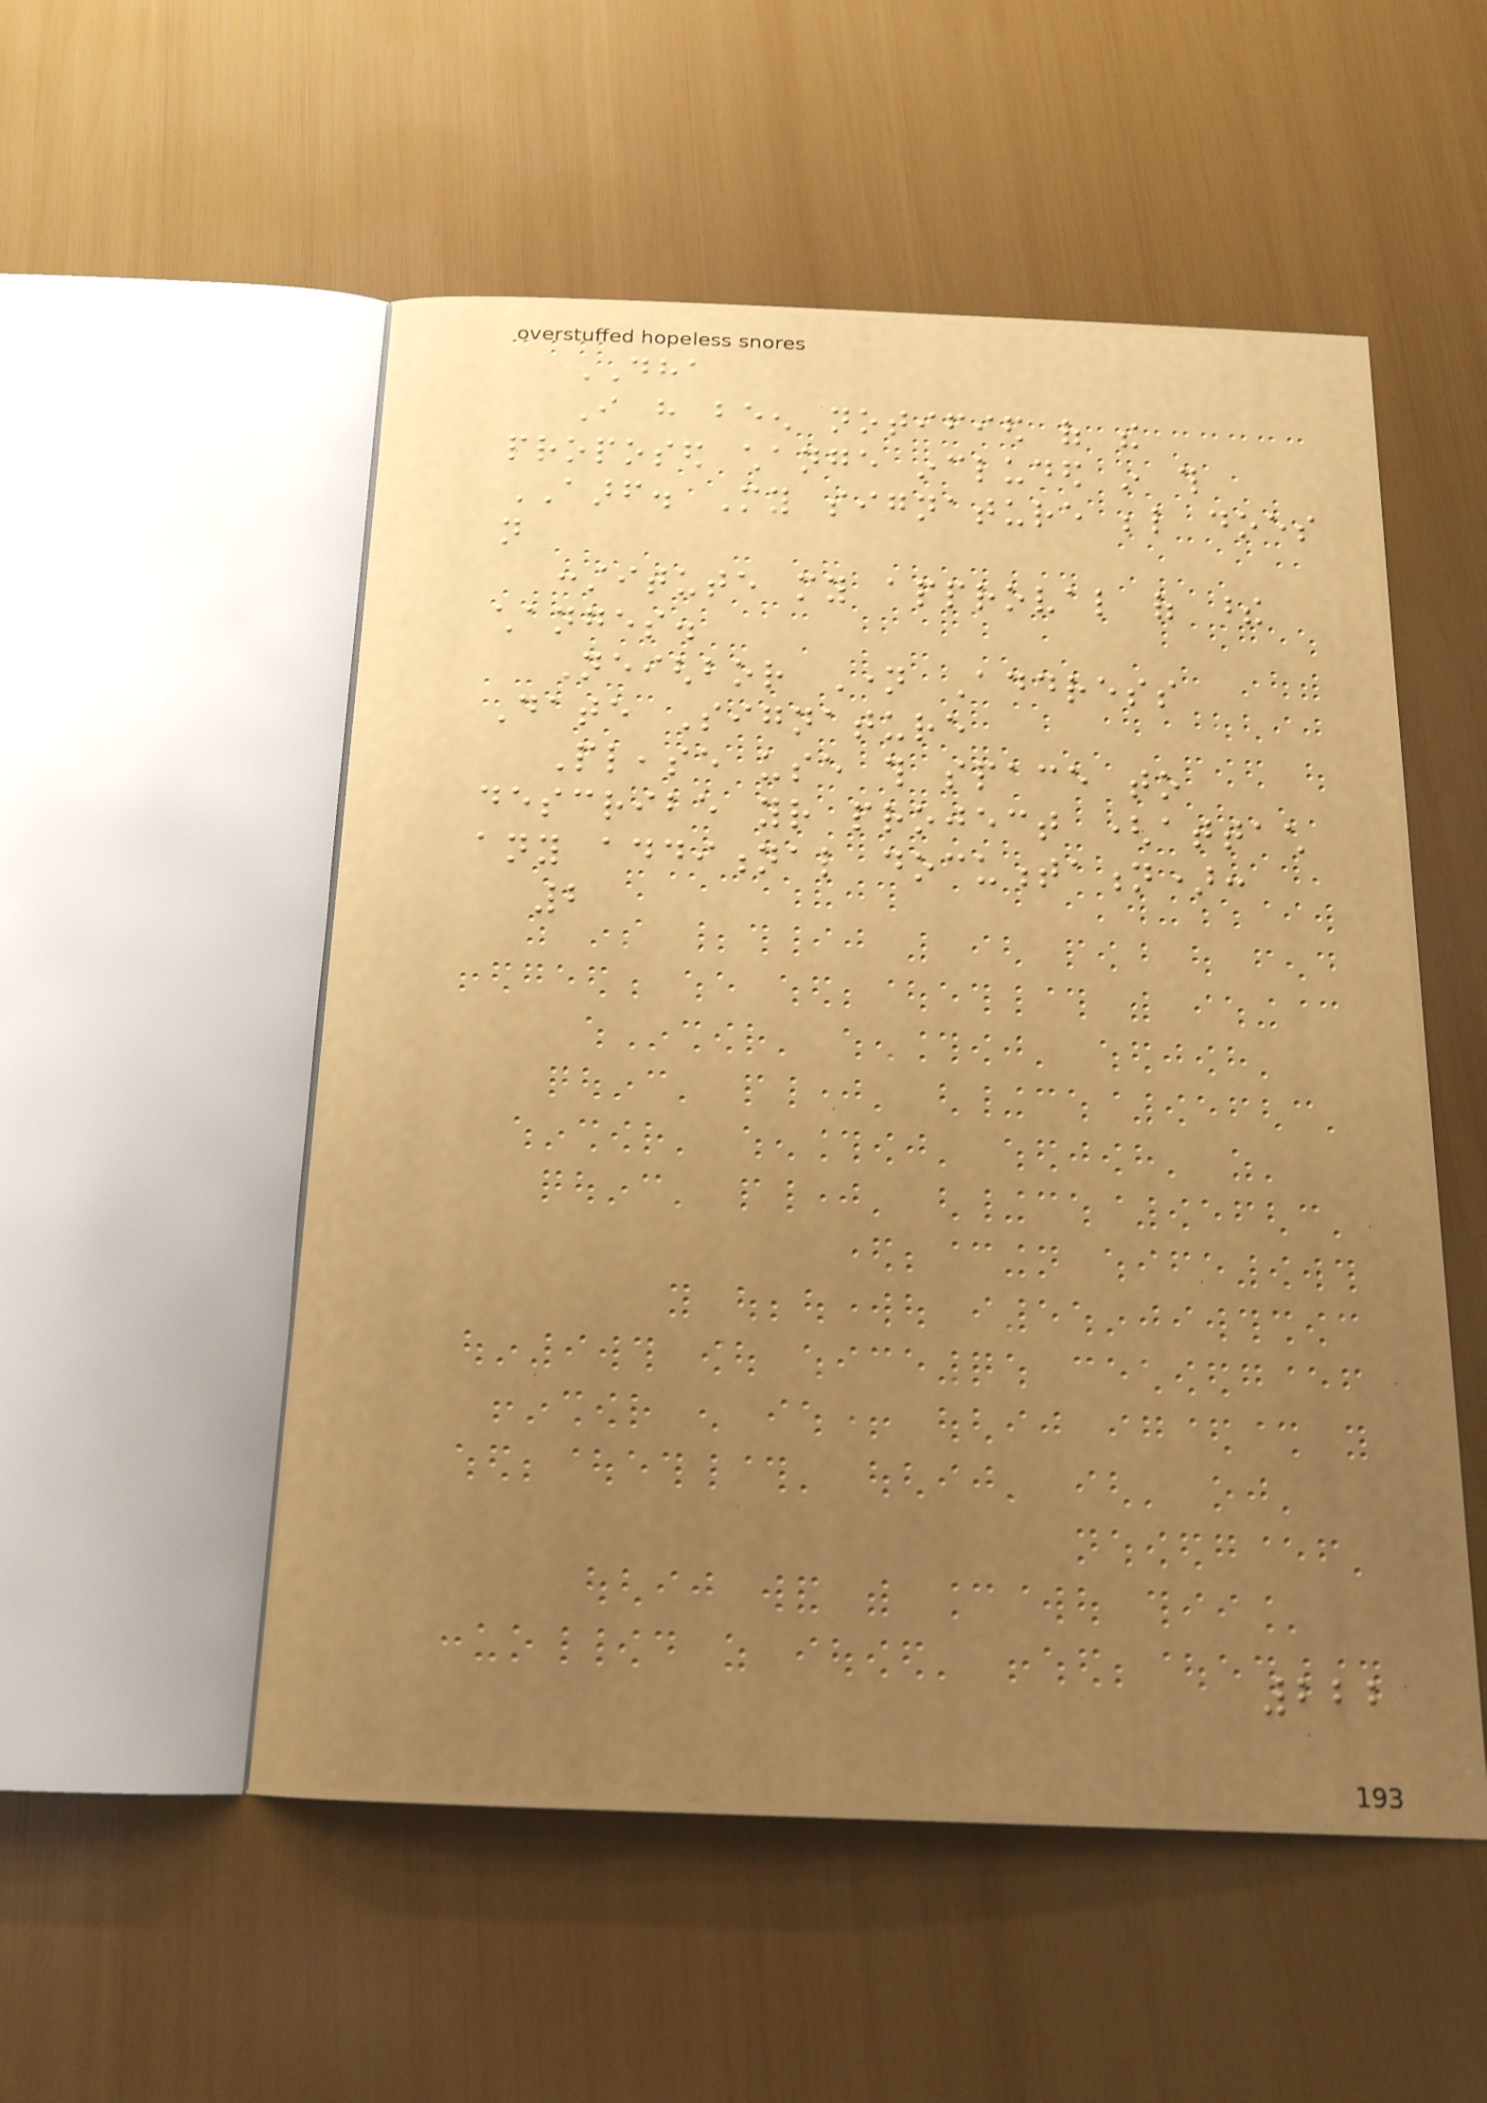DHA
I have been notified of the
proposed change included in this
AARF. My signature below does
not
constitute my approval of these
changes.
Neighbor Name Address
Date Signature
Please use this space to
describe your project (attach
any additional documentation):
2
222
